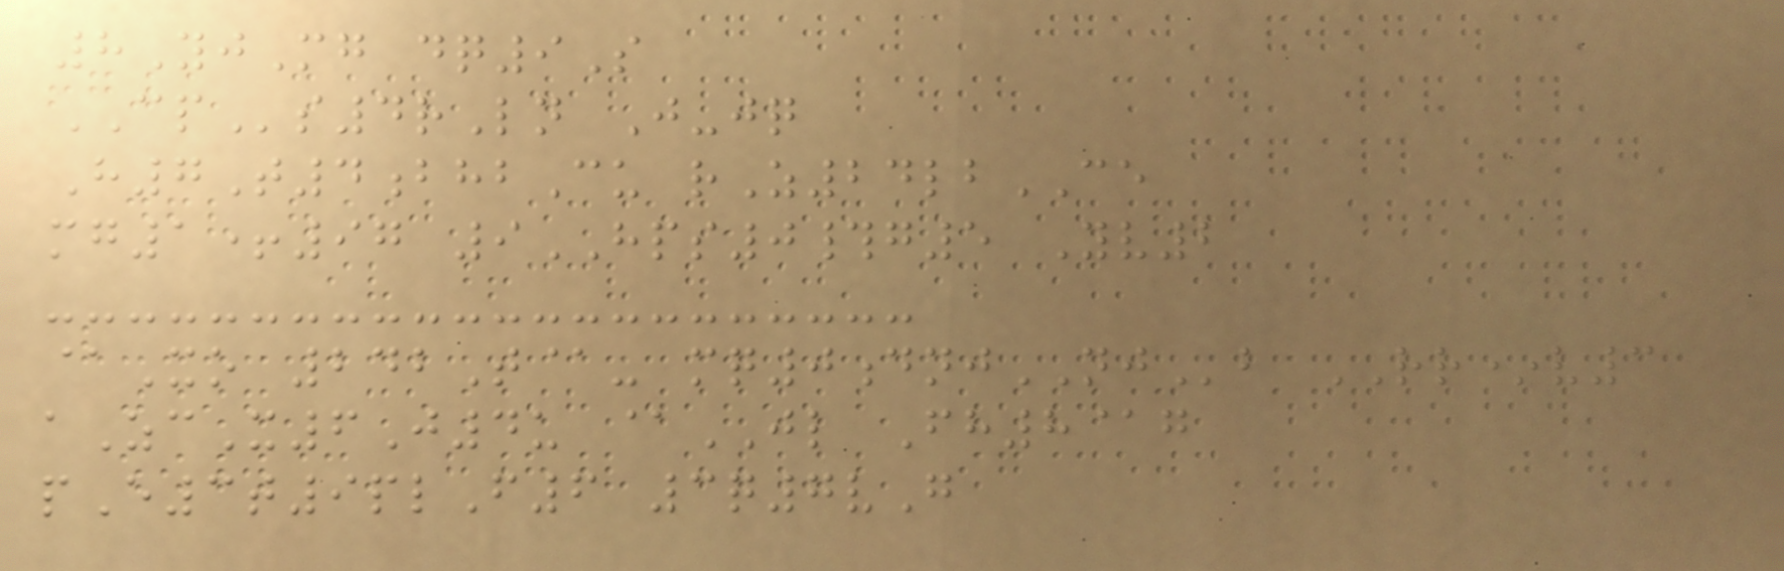8YjMg dq9S
CPs4rLn J-jq
H7T4bhbCu rZ24lbCE
mg1+97 9HPS0#g5 Yv2
@Xo 242T@- mq0dnjNJb RR*v3
aZcX6J4u @JL Fh8@g
pE3t9plF6 3q7vG
